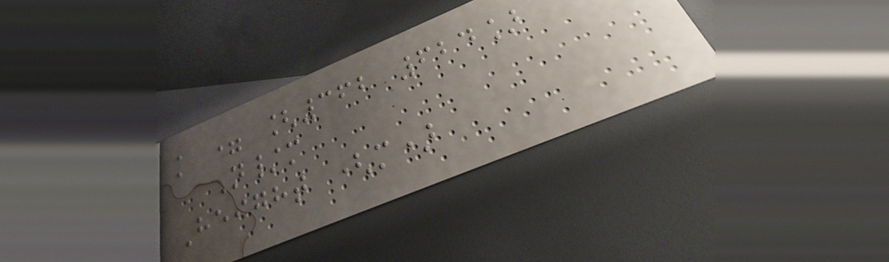k = [362 624]
N/m
Height (m)
